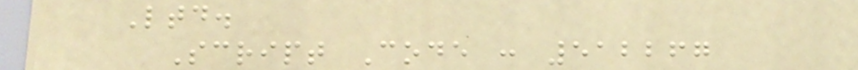Ltd.
Script Code : 512267
